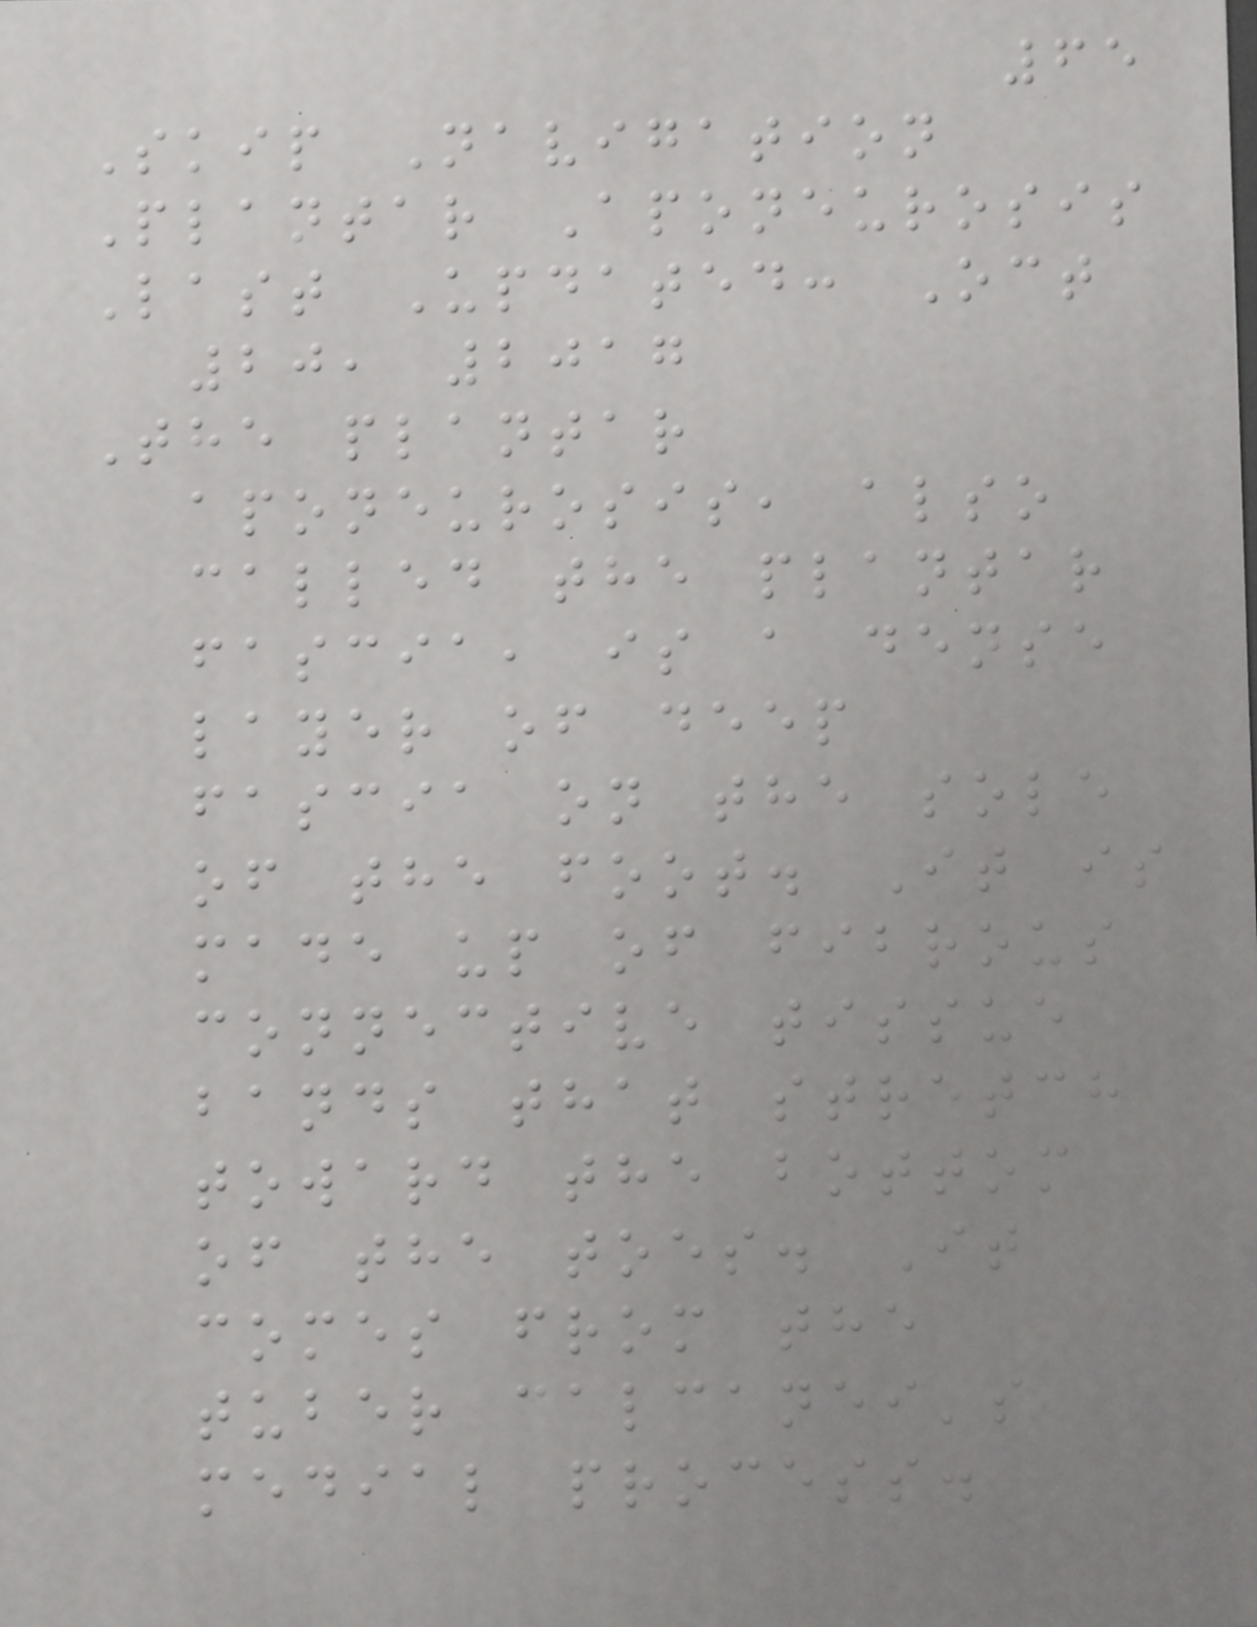65
Skip Navigation
Plantar Aponeurosis
Last Updated: Oct
20, 2017
The plantar
aponeurosis, also
called the plantar
fascia, is a dense
layer of deep
fascia on the sole
of the foot. It is
made up of fibrous
connective tissue
bands that stretch
toward the bottom
of the toes. It
comes from the
tuber calcanei's
medial process.
